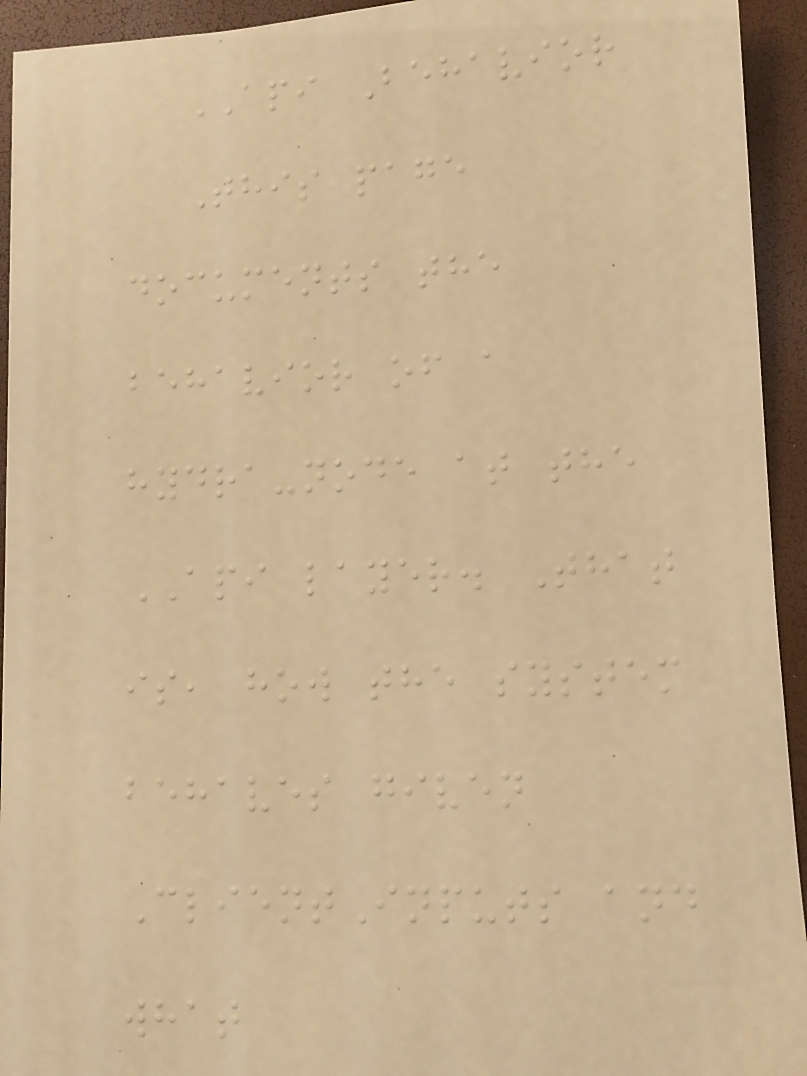API Behavior
This page
documents the
behavior of a
hydra-node at the
API layer. That
is, how the system
behaves given
ClientInputs and
what
